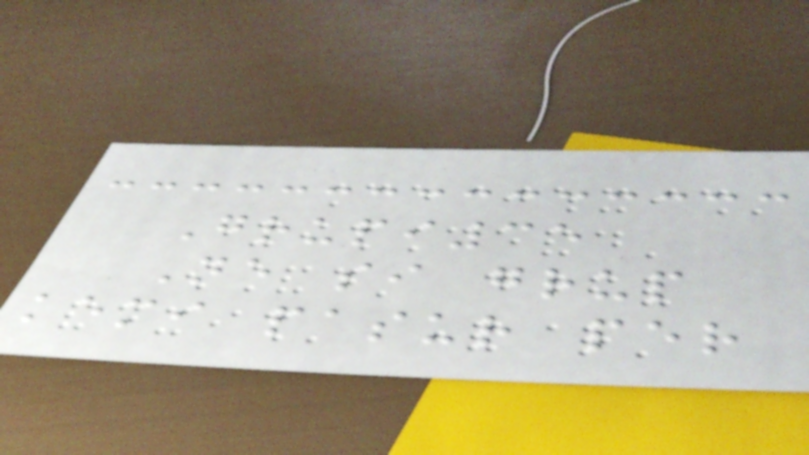Grupi35
Ne si grup
kemi pasur per
